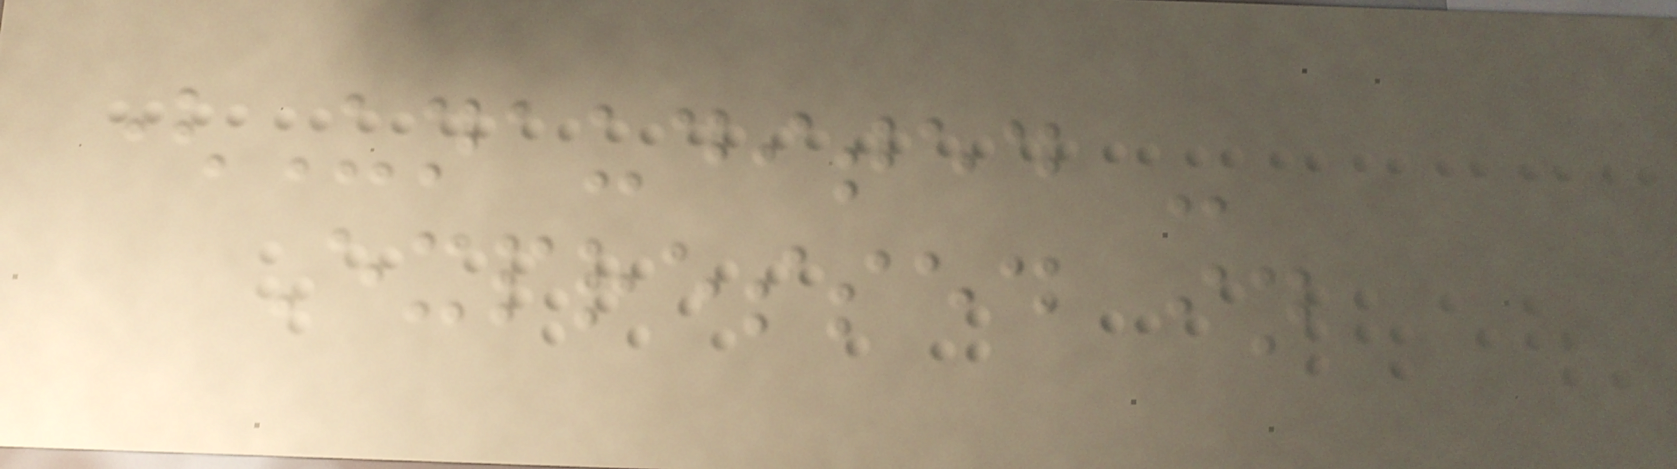(Unaudited -
Expressed in
